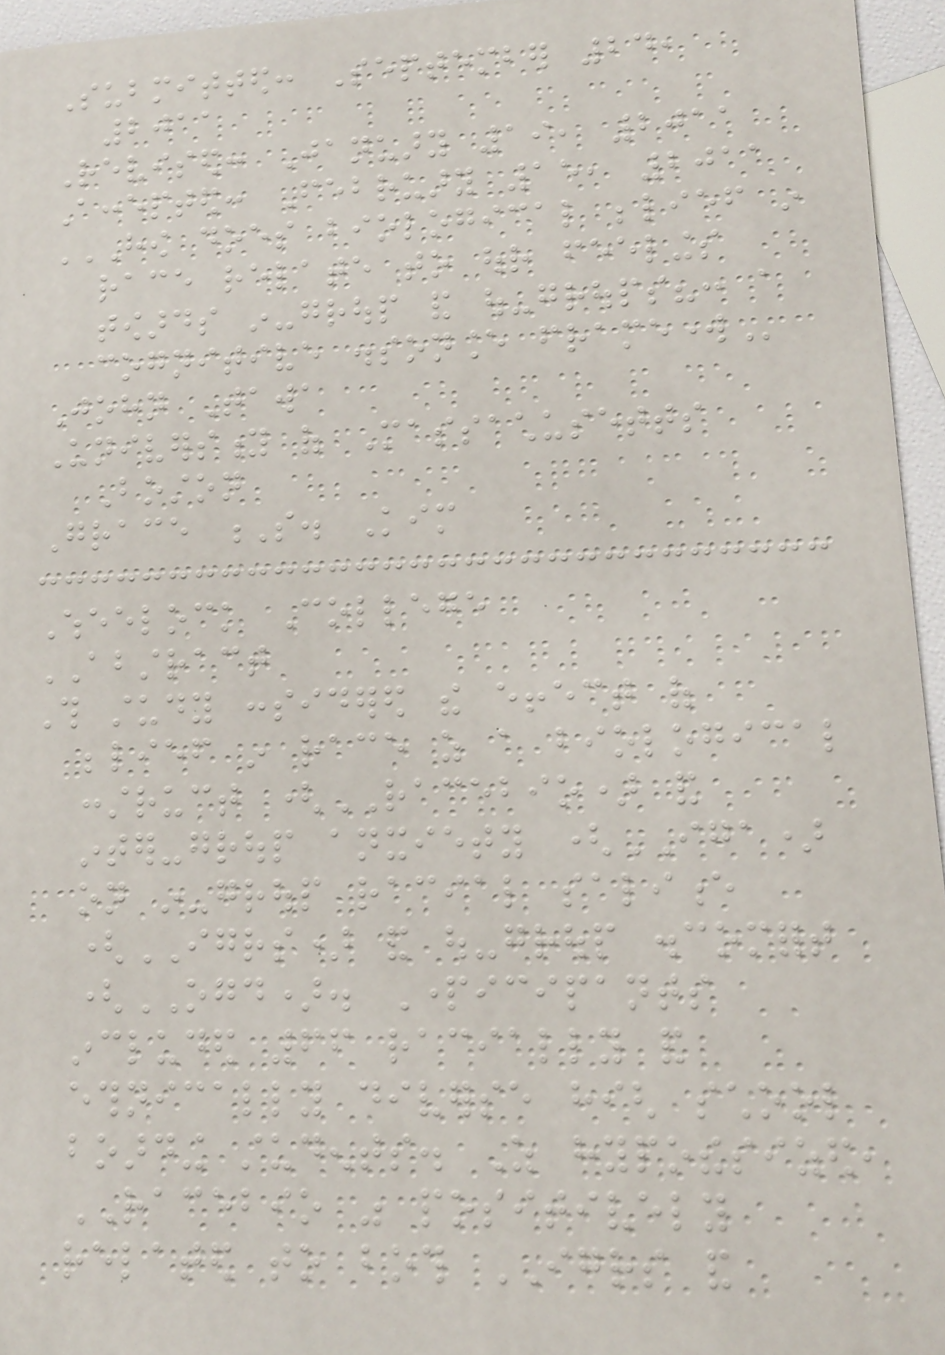Submitted: September 24,
2011
Revised: January 19, 2011
Accepted: February 15, 2011
HOW DOES BIOLOGICAL BELIEF IN
RACE RELATE TO OUR FEELINGS
TOWARDS IN-GROUP AND OUT-GROUPS?: A
COGNITIVE DISSONANCE FRAMEWORK
John Tawa
University of Massachusetts
Boston
Grace S. Kim
Wheelock College
ABSTRACT
This study considered the effect of
belief in race as a biological
construct (RACEBIO) and
inter-group anxiety (IGA)
on in-group racial salience
(IGRS) and out-group discomfort
(OGD). Participants
included 66 racially and
ethnically diverse high school
boarding students. As hypothesized,
RACEBIO was positively
related to both IGRS and
